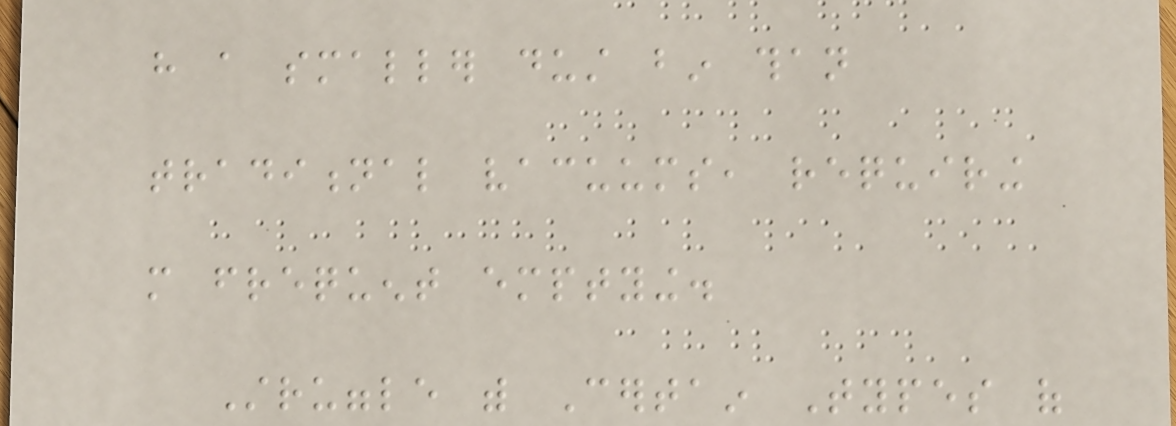have a smaller dust bin than
traditional vacuums, requiring
more frequent emptying.
Struggle with Certain Types of
